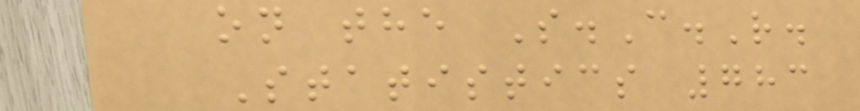on the S.C.R.
Statistics 783
